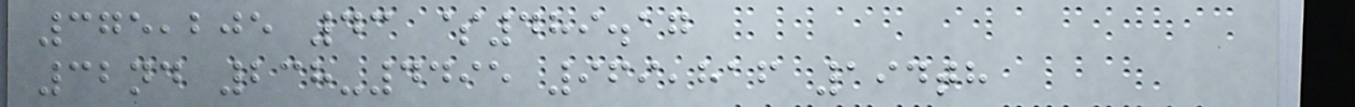375,205 43 $489.17
32nd 238-4495 969,816 194th
